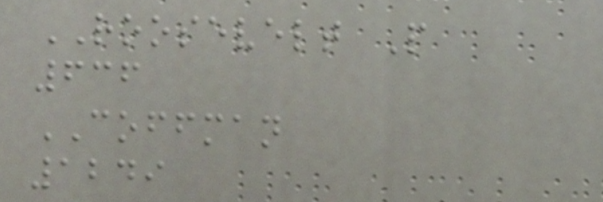ROOSEVELT P
636
COFFMAN
1249
